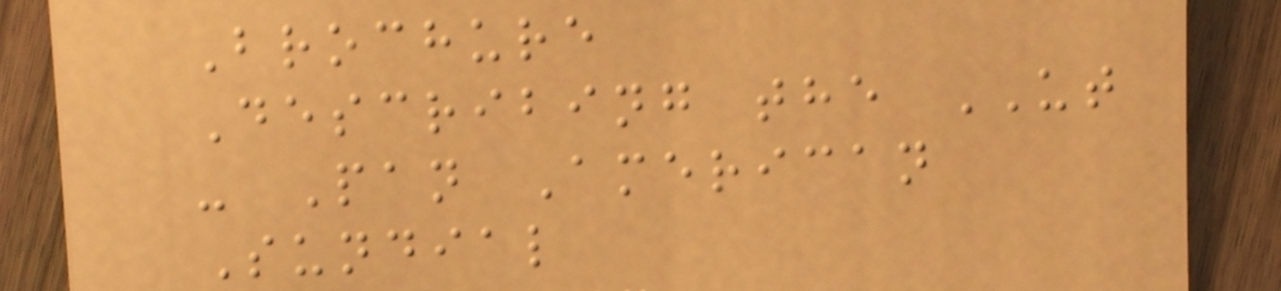Brochure
Describing the UT
- Pan American
Sundial
